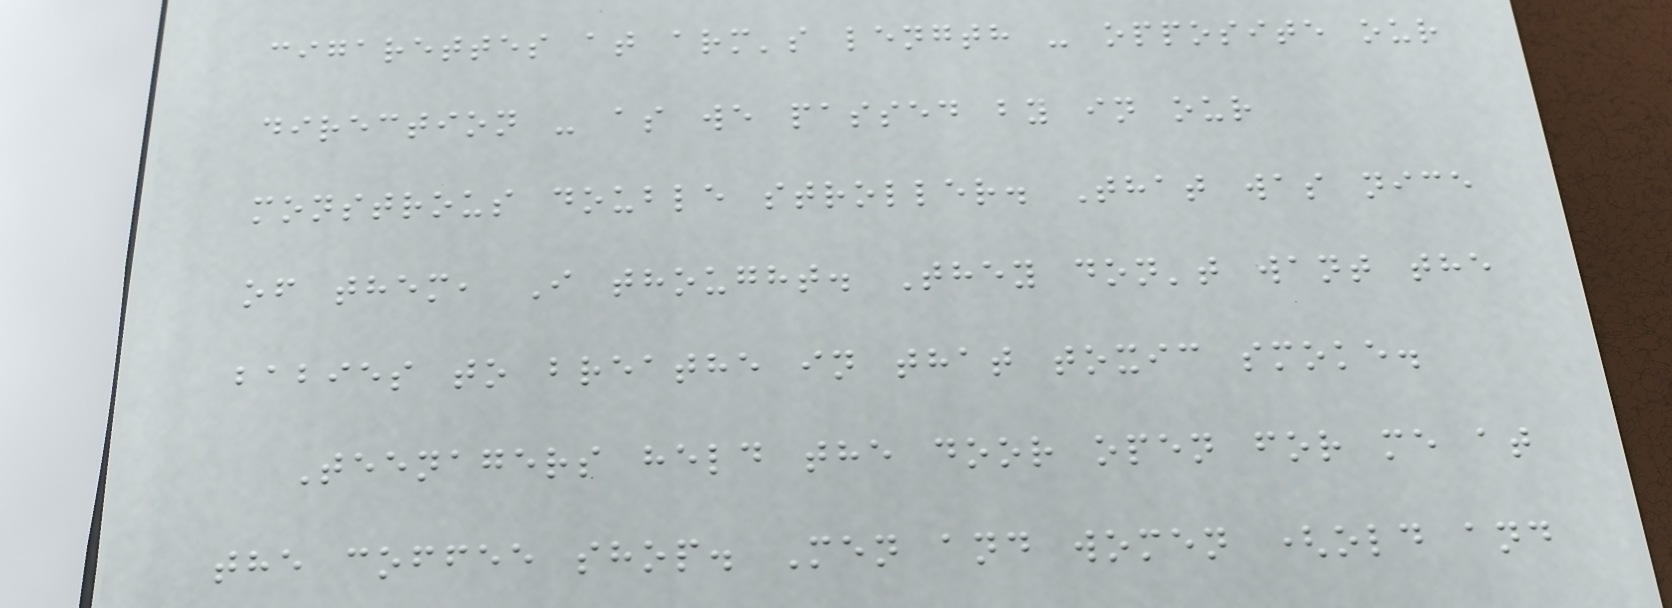cigarettes at arm's length - opposite our
direction - as we passed by in our
monstrous double stroller. That was nice
of them, I thought. They don't want the
babies to breathe in that toxic smoke.
Teenagers held the door open for me at
the coffee shop. Men and women (old and
